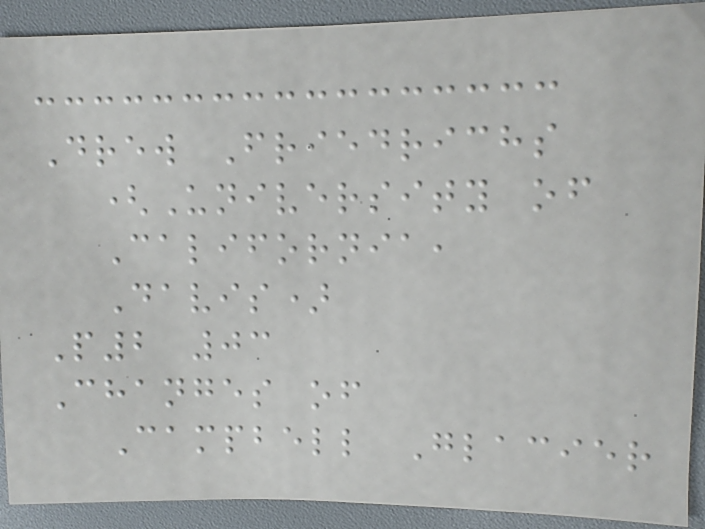Drew Friedrichs
(University of
California,
Davis)
P2 03
Changes of
Campbell Glacier
